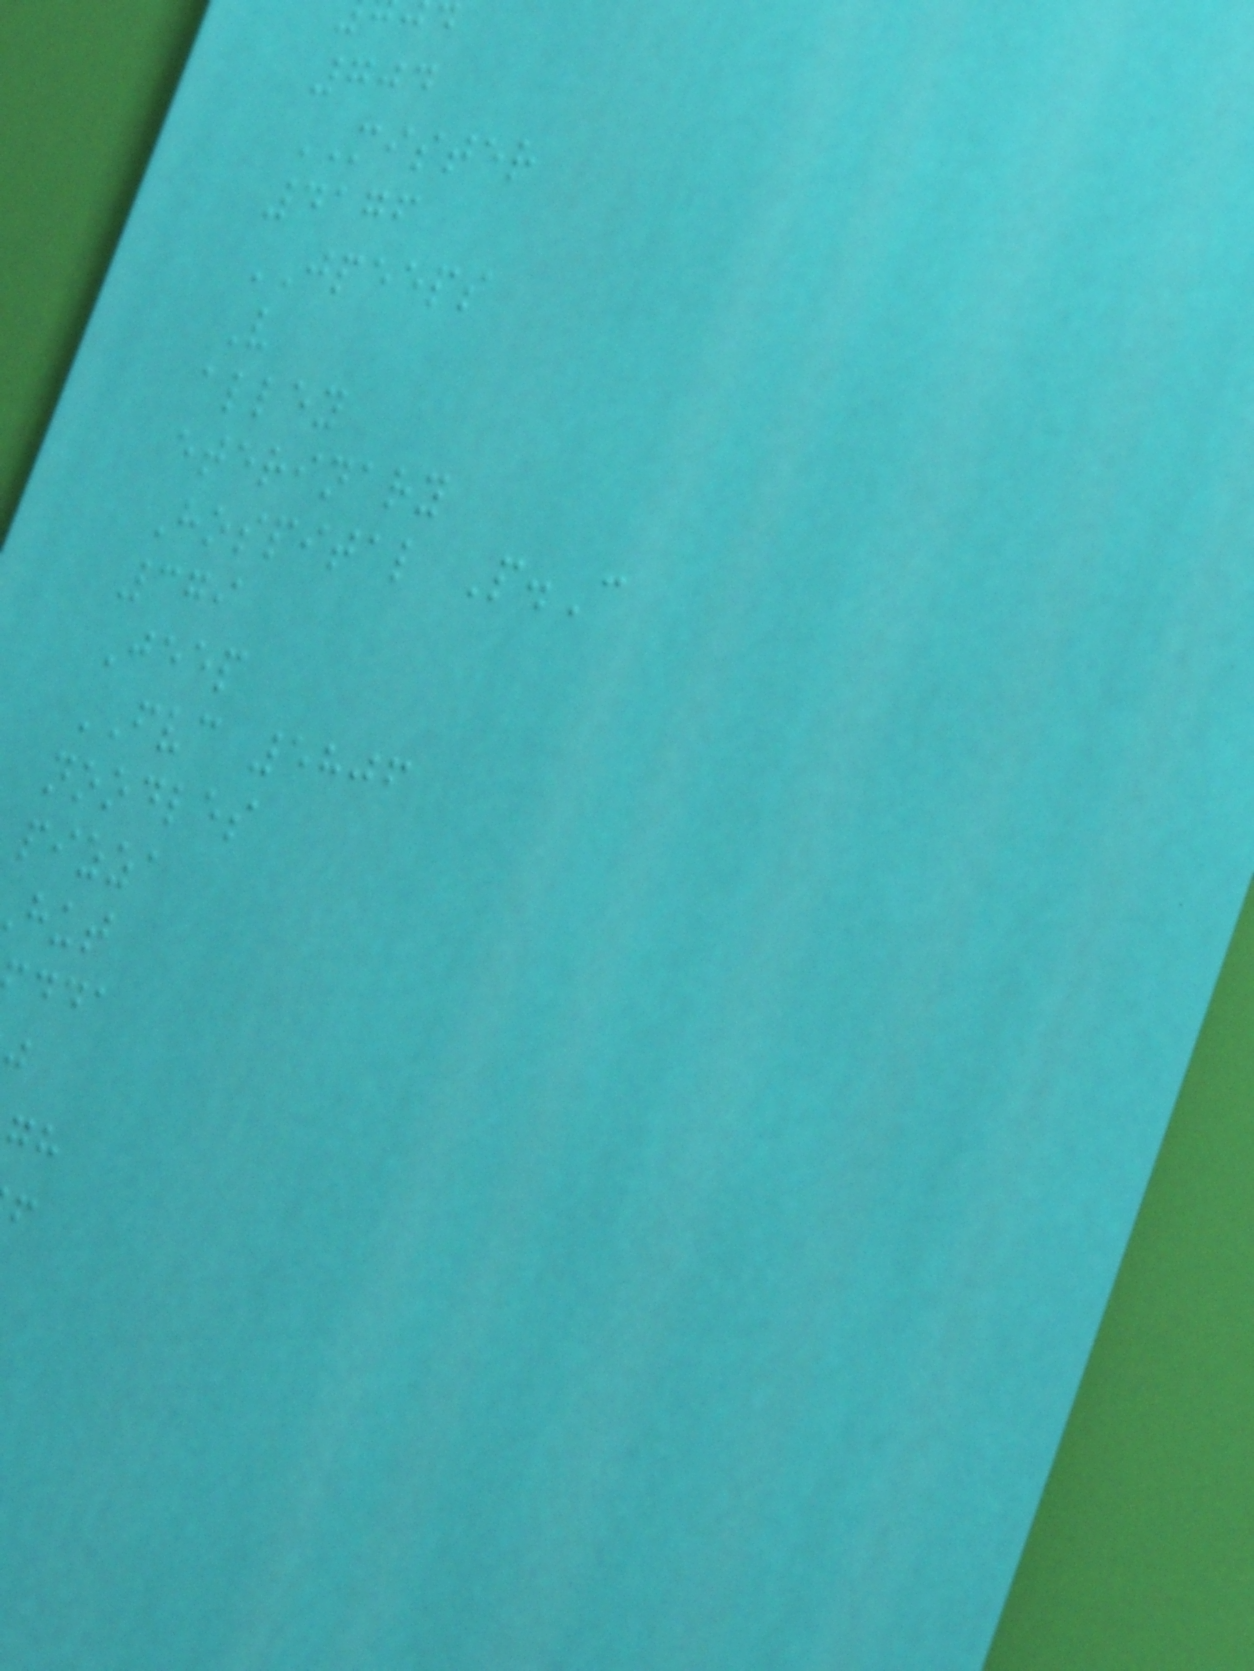704
MISTER
4176
JPEEPS
V
alley
eterinary
Hospital P.C
379
Jeep
FVC 5806
noodles
pizza
